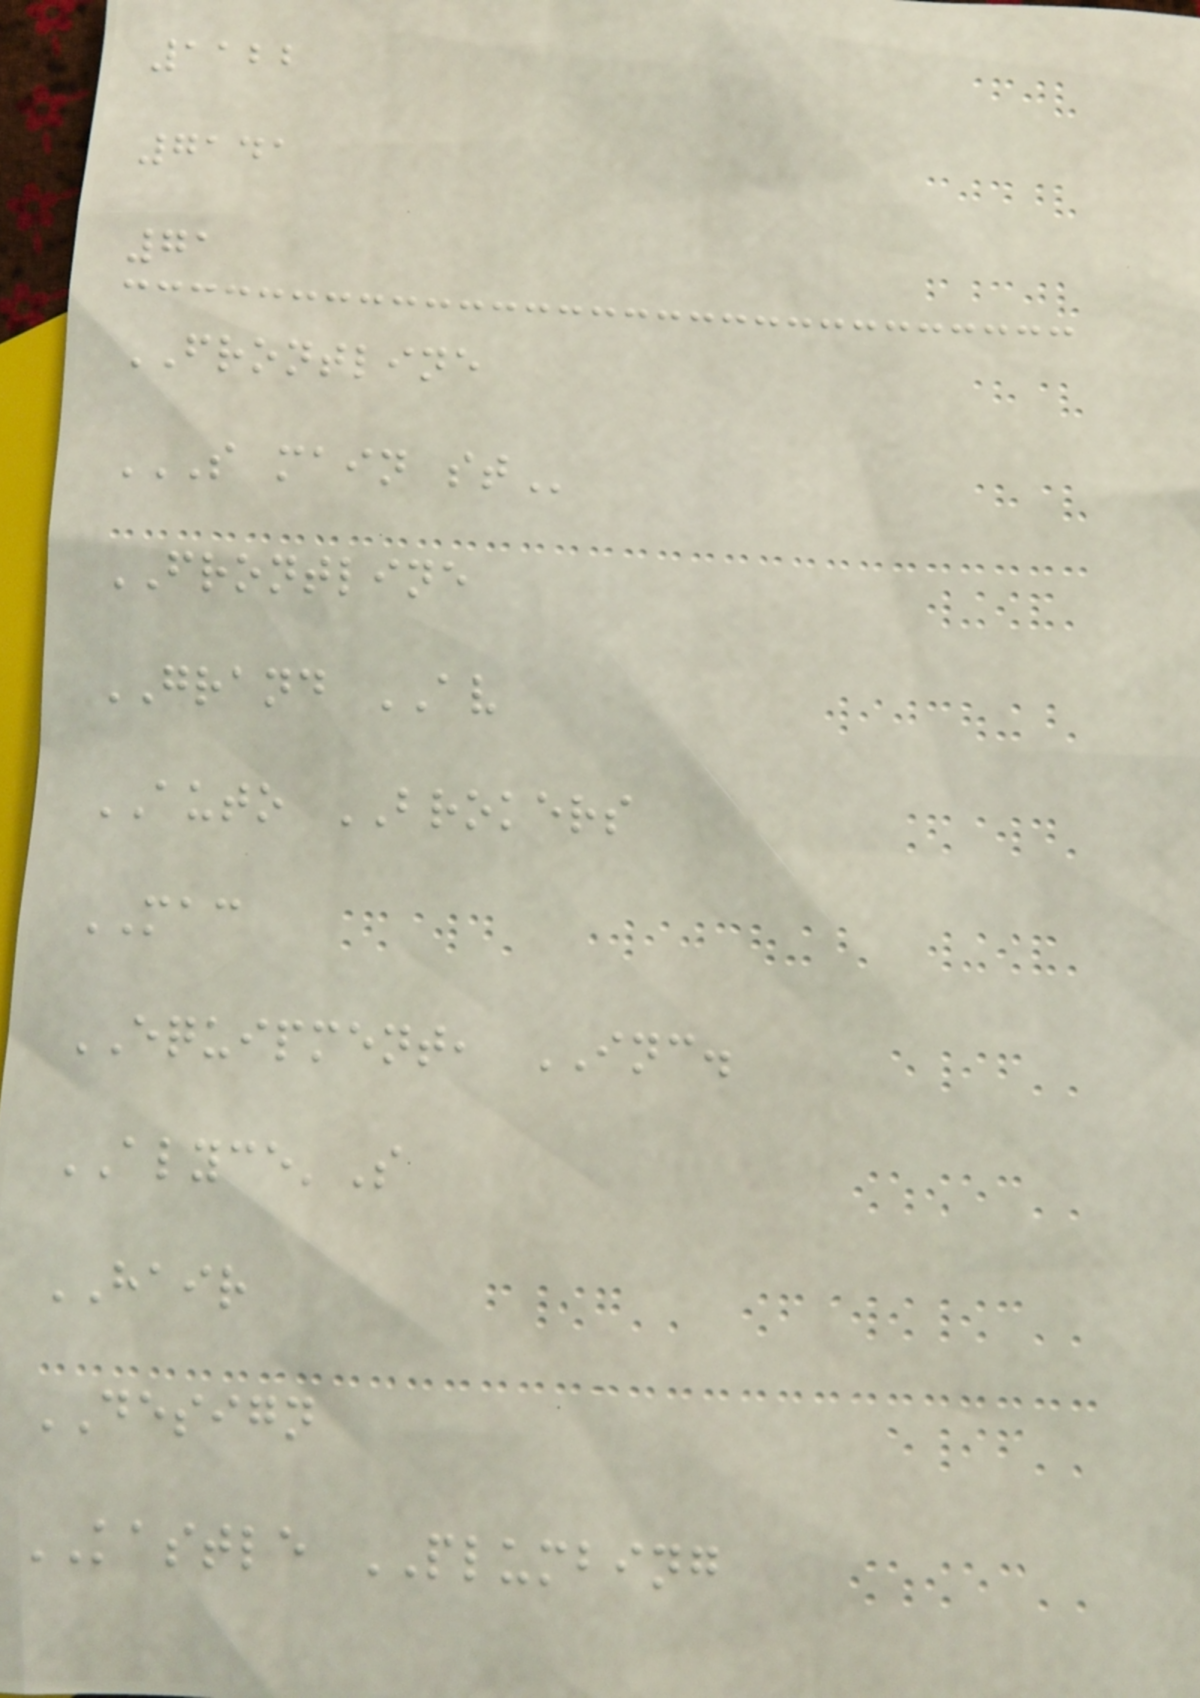1122
7141
71
FRONTLINE
S MAIN ST
FRONTLINE
GRAND AV
AUTO BROKERS
MAC
EQUIPMENT, INC.
ALYCE'S
HAIR
DESIGN
KASTLE PLUMBING
